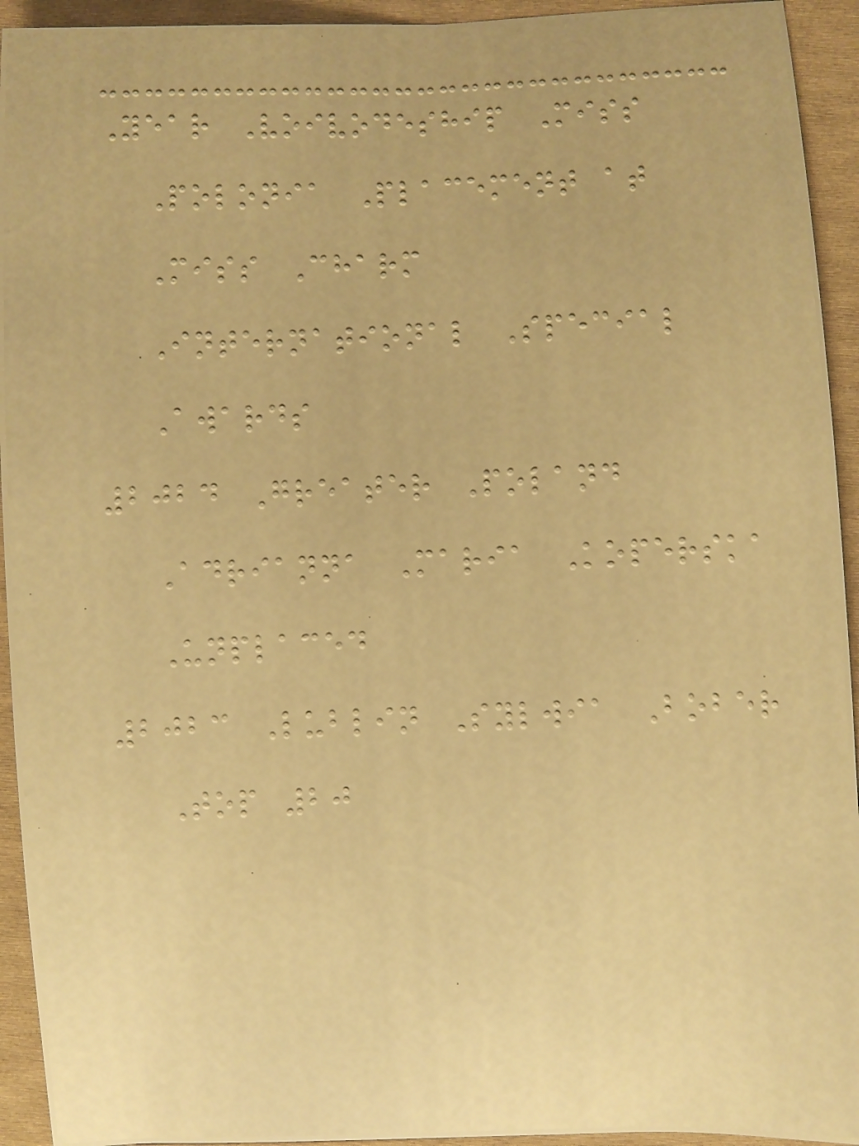Year Voivodeship Miss
Polonia Placement at
Miss Charm
International Special
Awards
2024 Greater Poland
Adrianna Maria Koperska
Unplaced
2023 Lublin Sylwia Bober
Top 20
